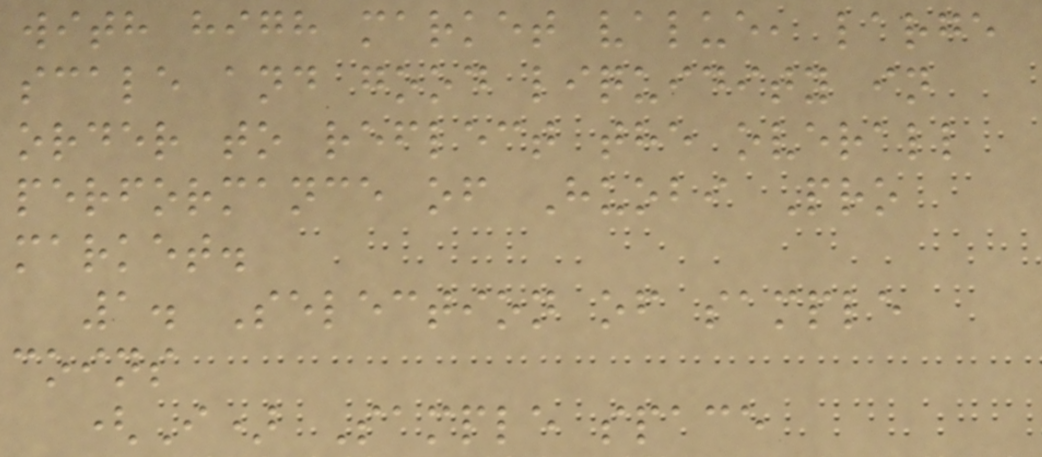with high market value, large
scale and good liquidity in
order to reflect the overall
performance of Huobi Pro
market.
1. Selection of sample
coins
(I) Sample space
